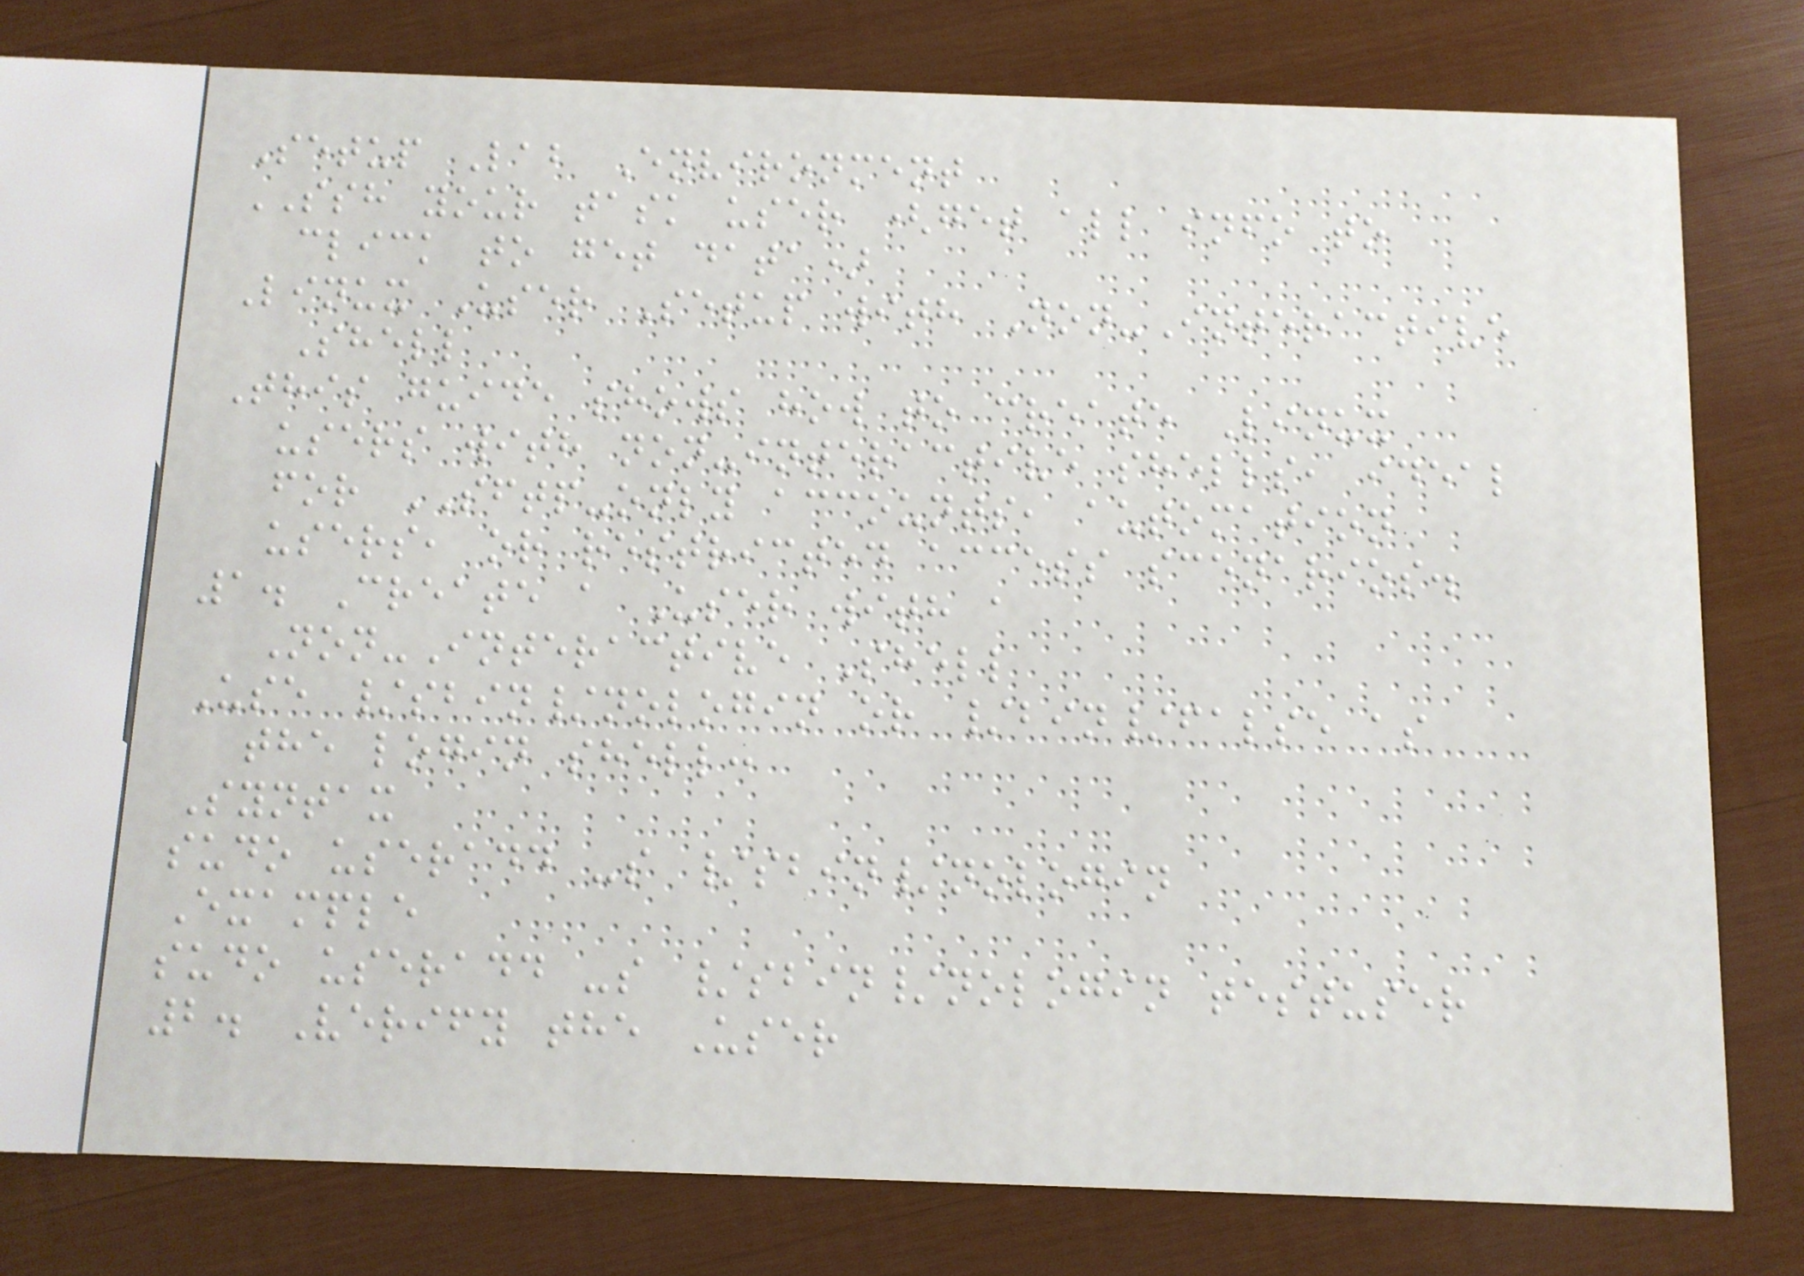Setup Lab Environment
SSH your task user (get all info to
click to get data)
Linux User Setup with Non-Interactive
Shell
This guide shows how to create Linux
users with non-interactive shells, ideal
for SFTP-only accounts, automation
users, or restricted access scenarios.
1. Create a User with a
Non-Interactive Shell
Use /sbin/nologin or /bin/false as
the login shell:
Syntax
sudo useradd -s /sbin/nologin
Example
sudo useradd -s /sbin/nologin testuser
2. Verify the User
